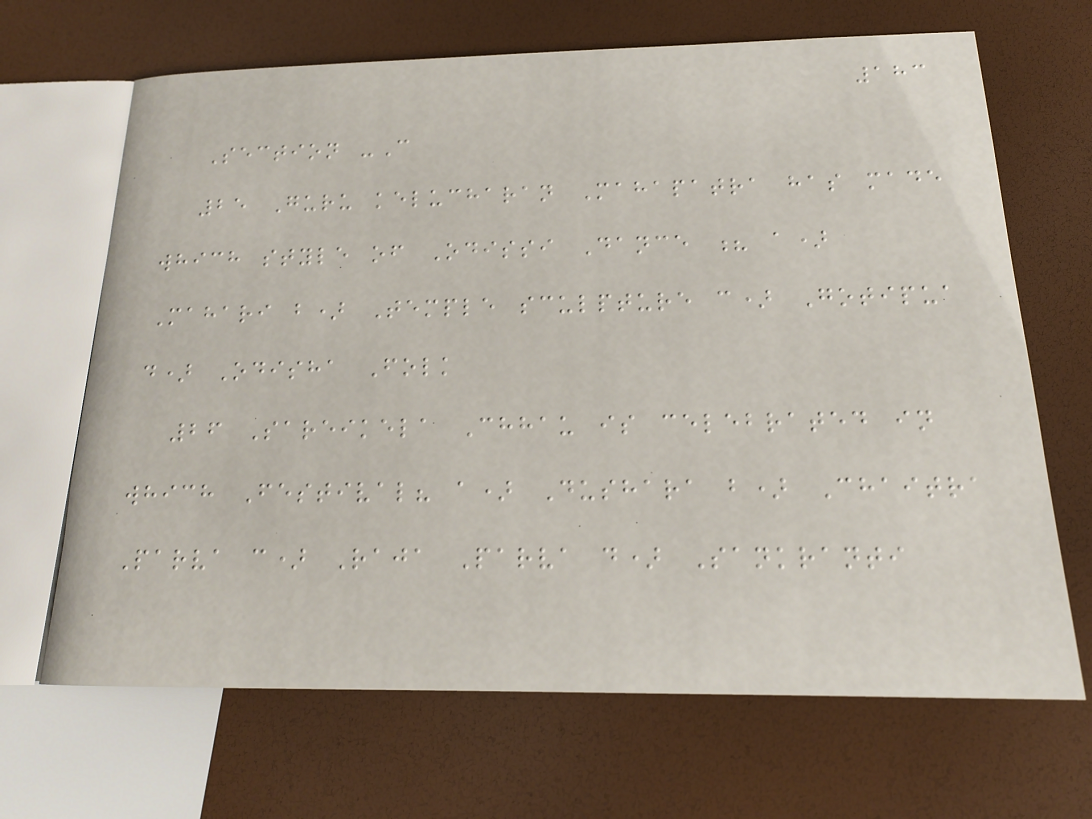183
Section -C
25 Guru kelucharan Mahapatra has made
which style of Odissi Dance ? a)
Mahari b) Temple sculpture c) Gotipua
d) Odisha Folk
26 Sareikela Chhau is celebrated in
which Festival? a) Dushara b) Chaitra
Parva c) Raja Parva d) Sankranti
